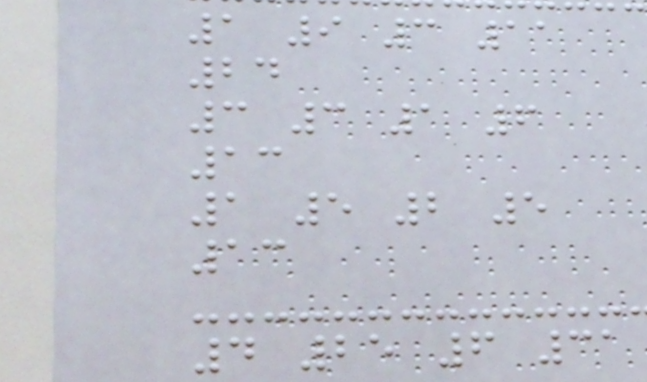1 9 3 11
24
3 3 1 6
13
1 5 2 5
13
4 25 6 31
